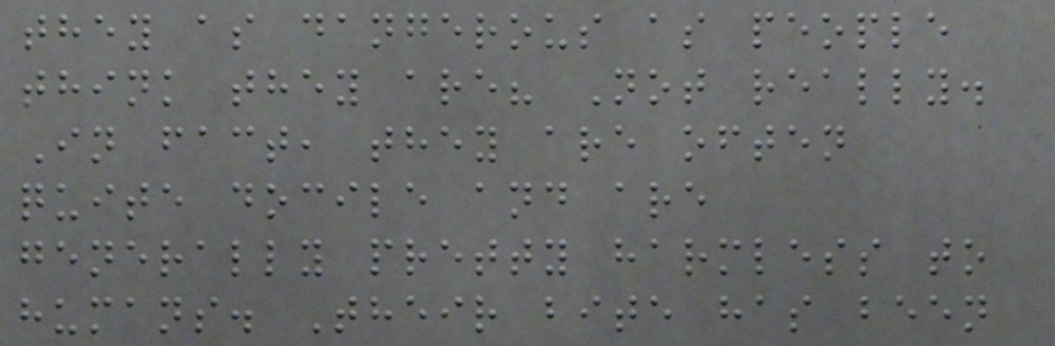they as dangerous as people
think they are? Not really.
In fact, they are often
quite docile and are
generally pretty harmless to
humans. Their bite has been
